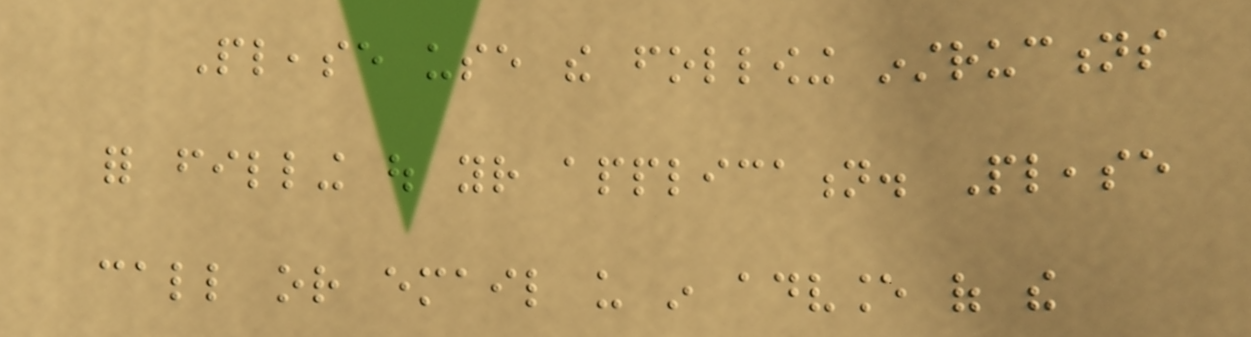Please use the following instructions
for filling out your application. Please
call or email us in advance of the
